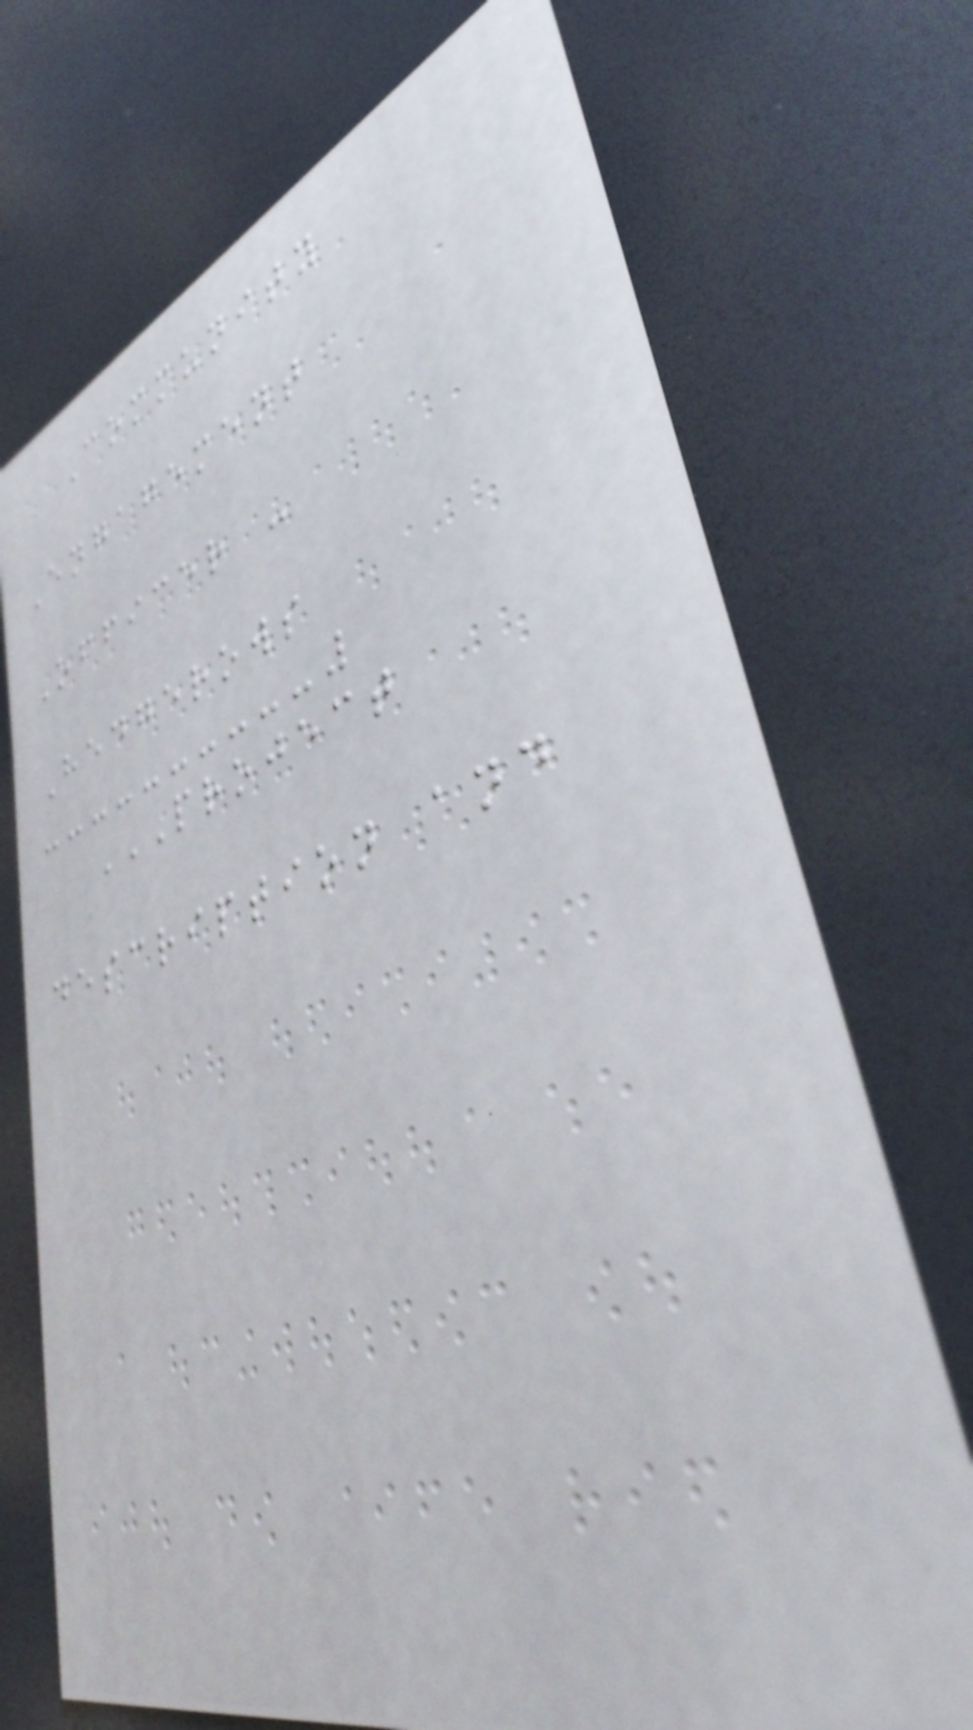Community
Engagement
Officer -
Hedgerows
PROJECT
DESCRIPTION AND
